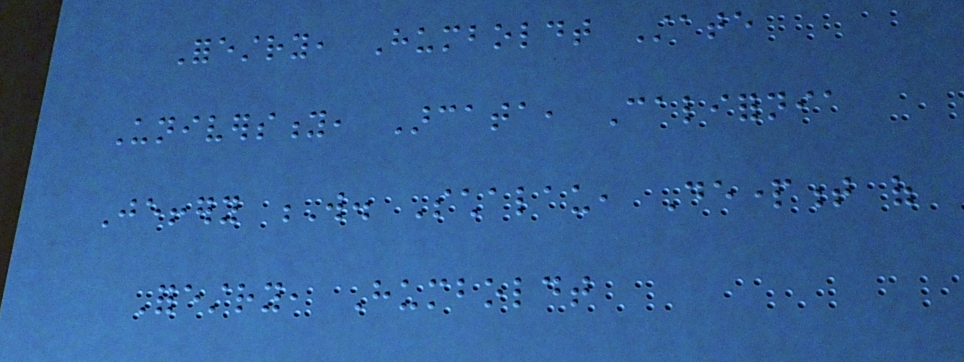Forestry, Humboldt State
University, Arcata, California
Jeffery W. Schalau, Department of
Forestry, Humboldt
